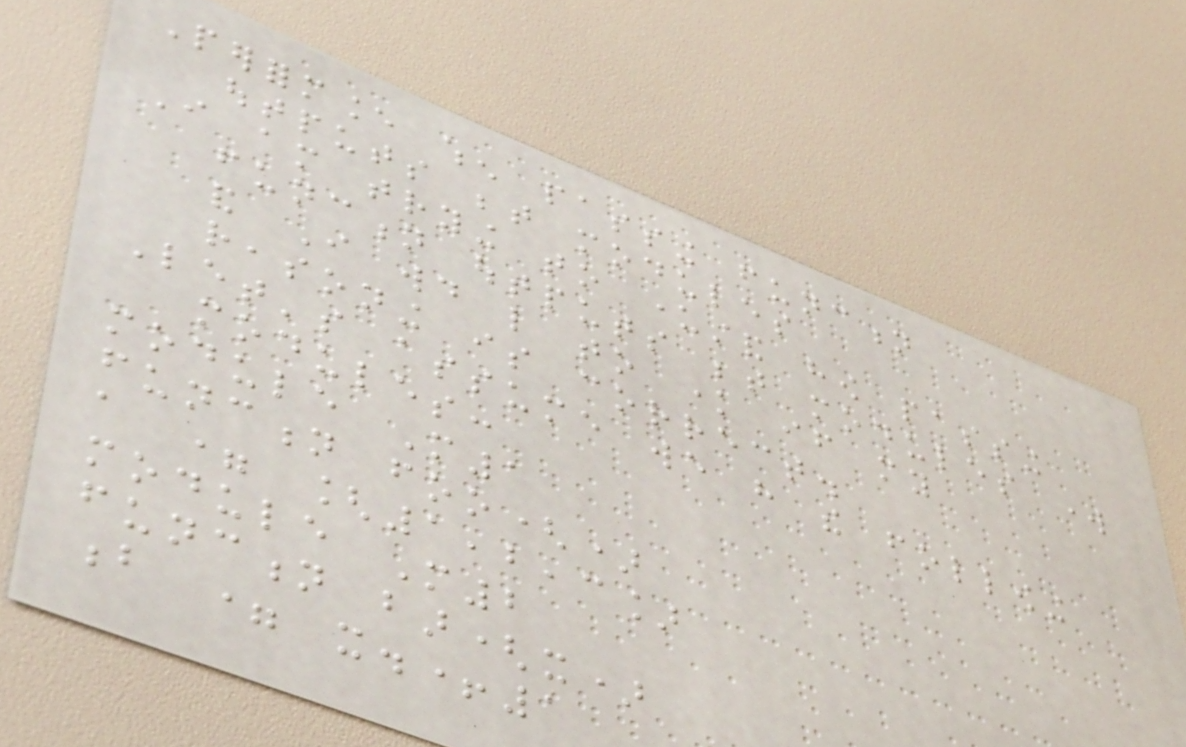Performance when passing function
outputs between modules
I am trying to understand how passing
function outputs between modules work
and I would like to know if my
reasoning is correct.
Let's assume we have the following
modules:
module M1
function foo()
a = [1,2,3]
module M2
function bar(x)
b = x.+1
